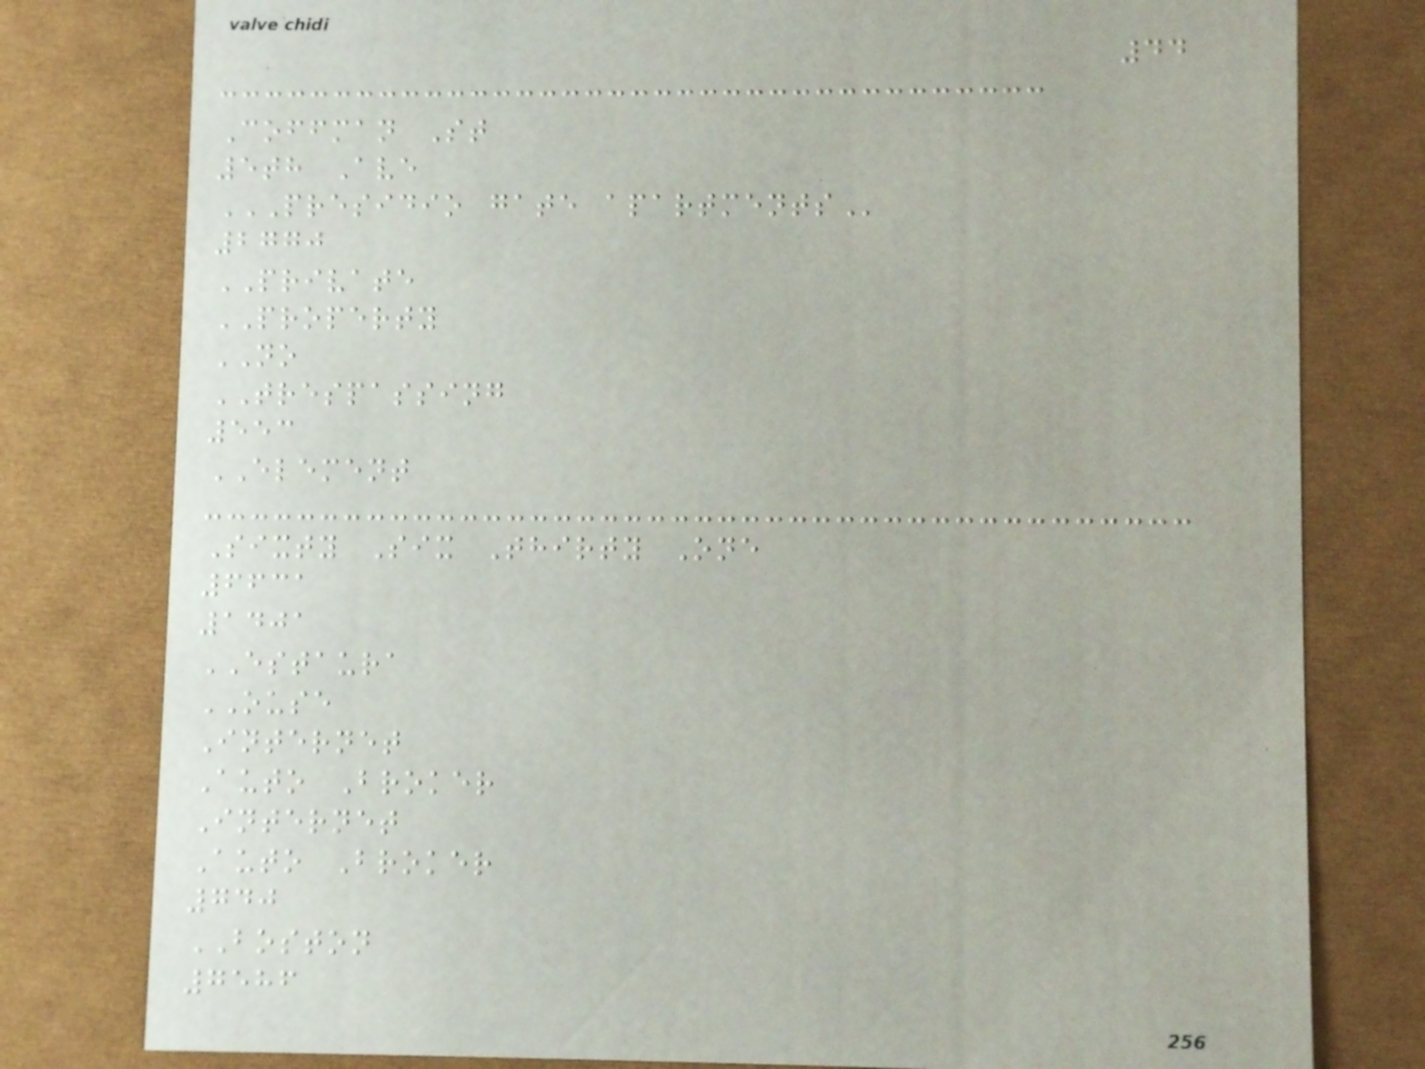44
Coffman St
5th Ave
PRESIDIO GATE APARTMENTS
2770
PRIVATE
PROPERTY
NO
TRESPASSING
553
ELEMENT
Sixty Six Thirty One
6631
1401
ESTAURA
OUSE
Internet
Auto Broker
Internet
Auto Broker
740
BOSTON
7586
